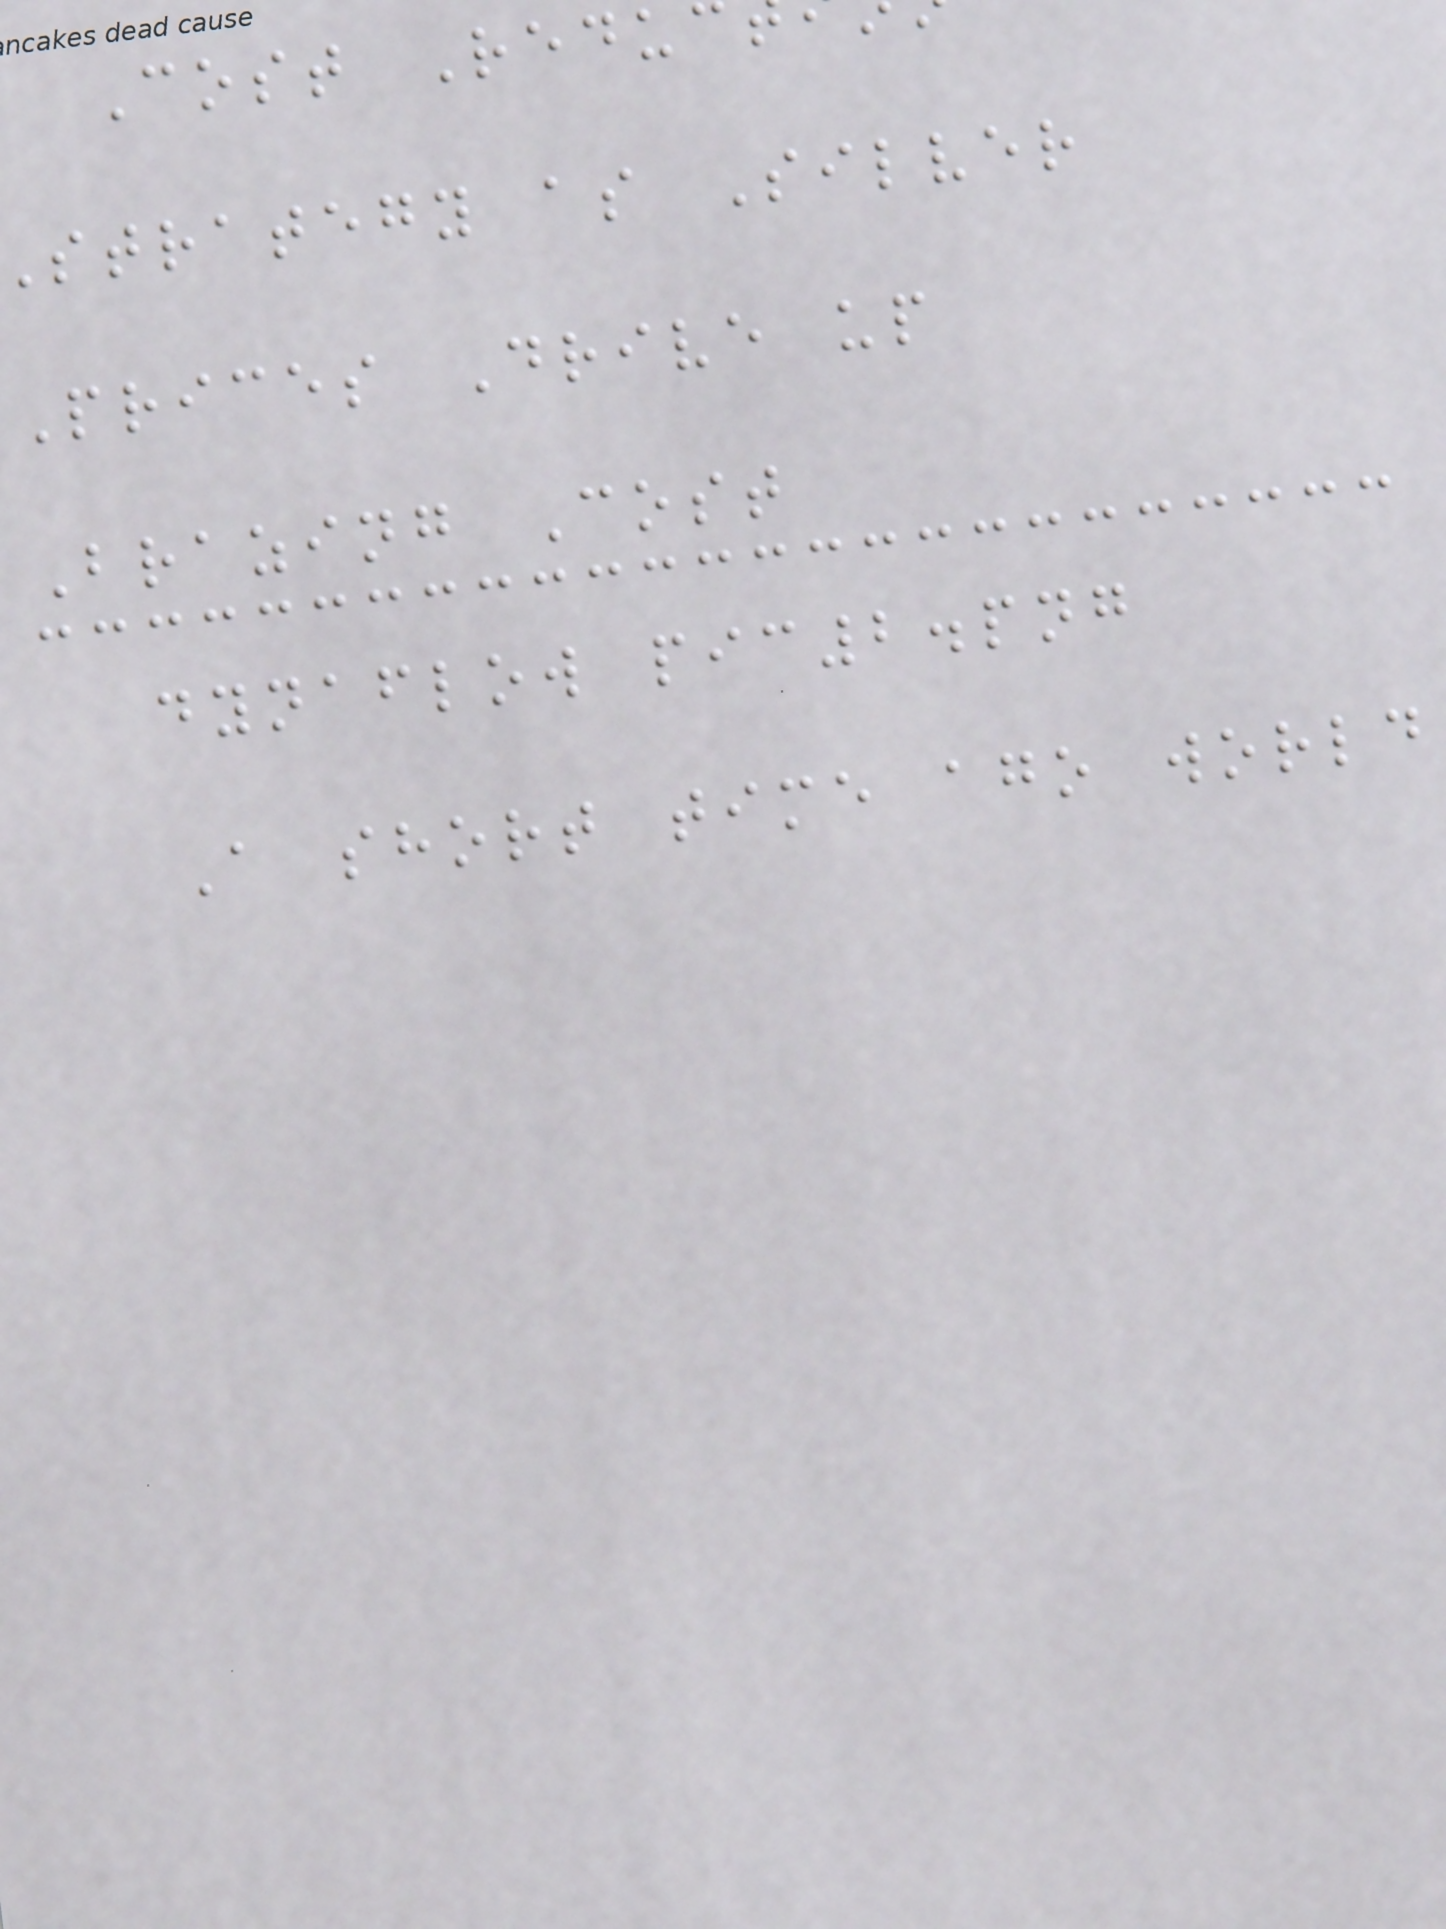Cost Redu
strategy as Silver
Prices Drive up
Brazing Cost
dynaflow pic2.png
A short time ago world
